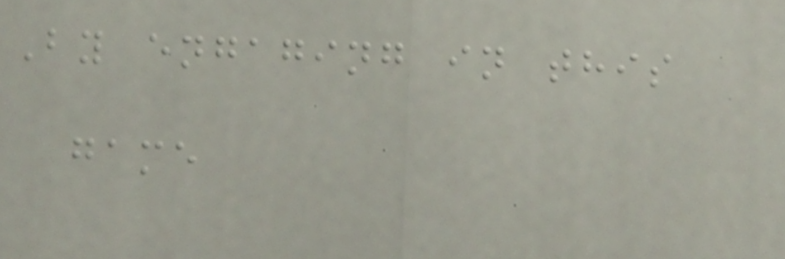By engaging in this
game
